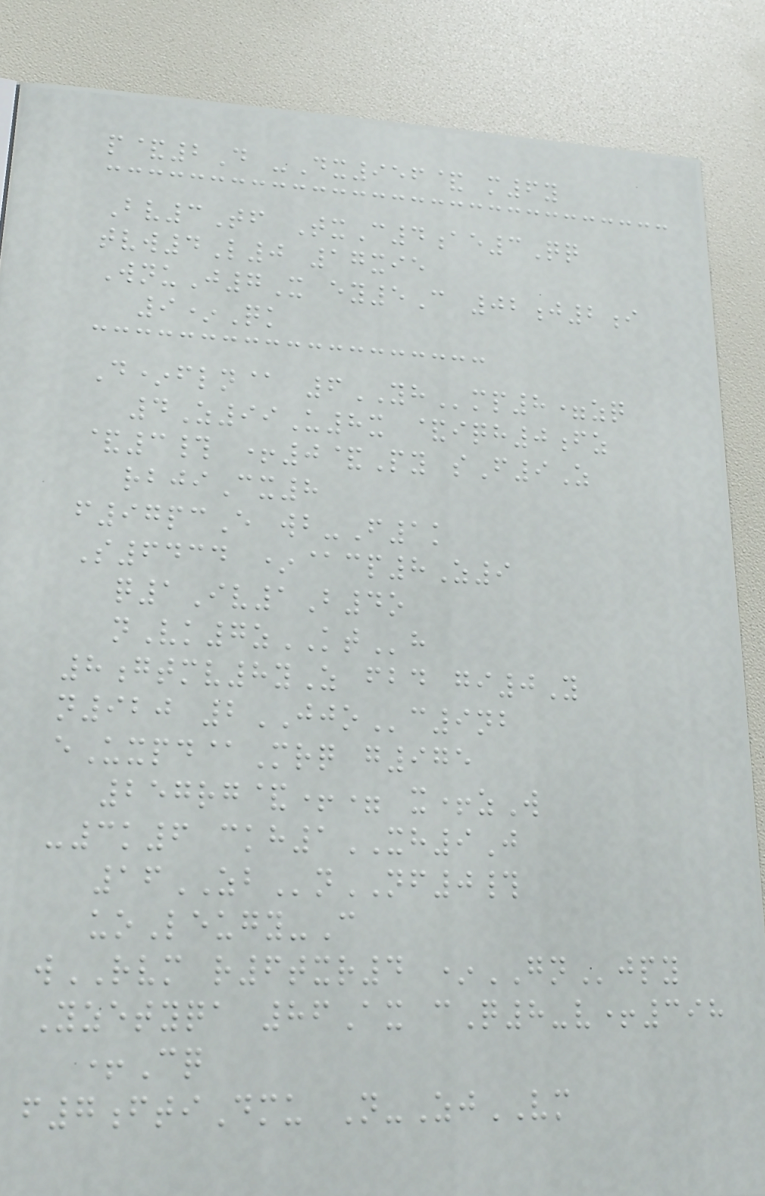p&2D -Dx956& m6y
Bv3Tf TxC4ae3Qq
tvw4L0 17xie
WnuJ7X ey5C 02j2i
9*Qk
D*fln@ 6YHmp8=zq
4Z99U8x &iqh0fz
&3# +0&Py sF9Z
rbjiCx8
f97pcE wb-F1k
S6434 *@cp8Z9
q1Iv1B4o
nVk7zKTh
8gtmv8yZ fbd gi0Y
n920 2JJOc9nb
eUxpd@Mrq g975
257rg&+= x+zW
-3k6 ckh1XH9J
16ZBnNF0#
uoLeugy-C
wRVM r6txr4 *GNjpy
Yzetyqa 86Ax cQ8-v+398
+Cq
f7ftiDmu N-ZjVM
